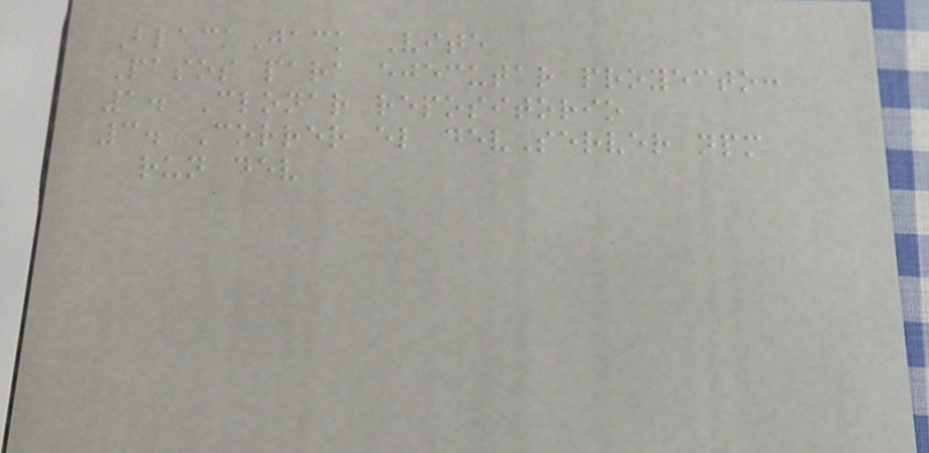BlackJack Vite
Pasos para ejecutar proyecto:
1. Clonar repositorio
3. Correr el devServer npm
run dev
